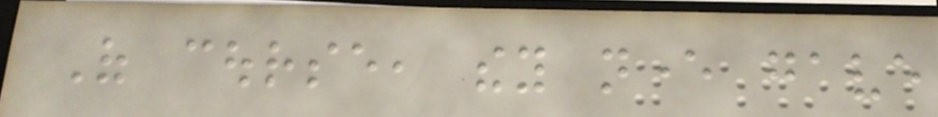Of course, they never gave
